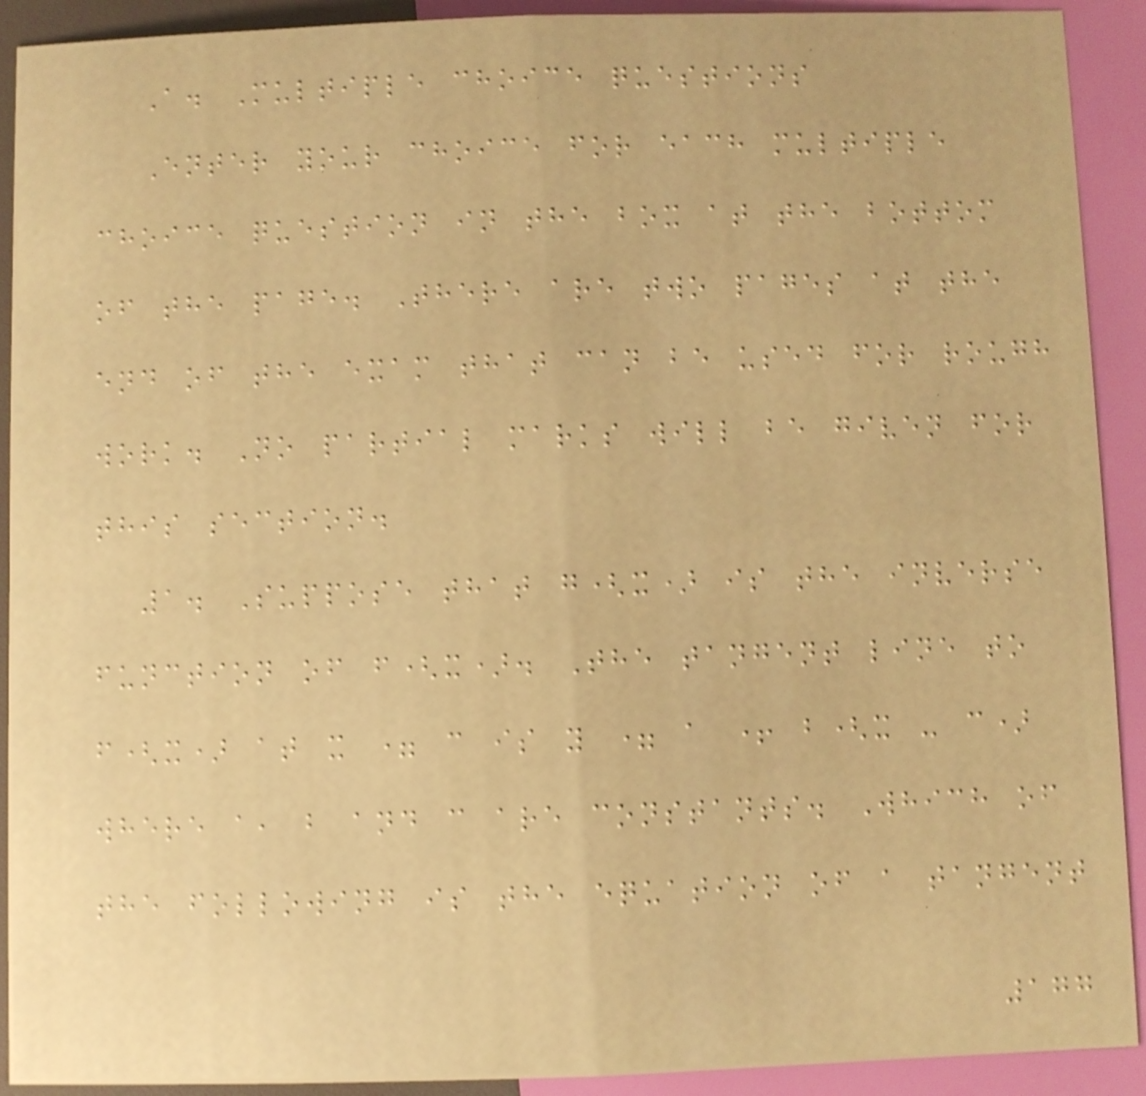A. Multiple choice questions
Enter your choice for each multiple
choice question in the box at the bottom
of the page. There are two pages at the
end of the exam that can be used for rough
work. No partial marks will be given for
this section.
1. Suppose that g(x) is the inverse
function of f(x). The tangent line to
f(x) at x = c is y = a + b(x - c)
where a, b and c are constants. Which of
the following is the equation of a tangent
177
